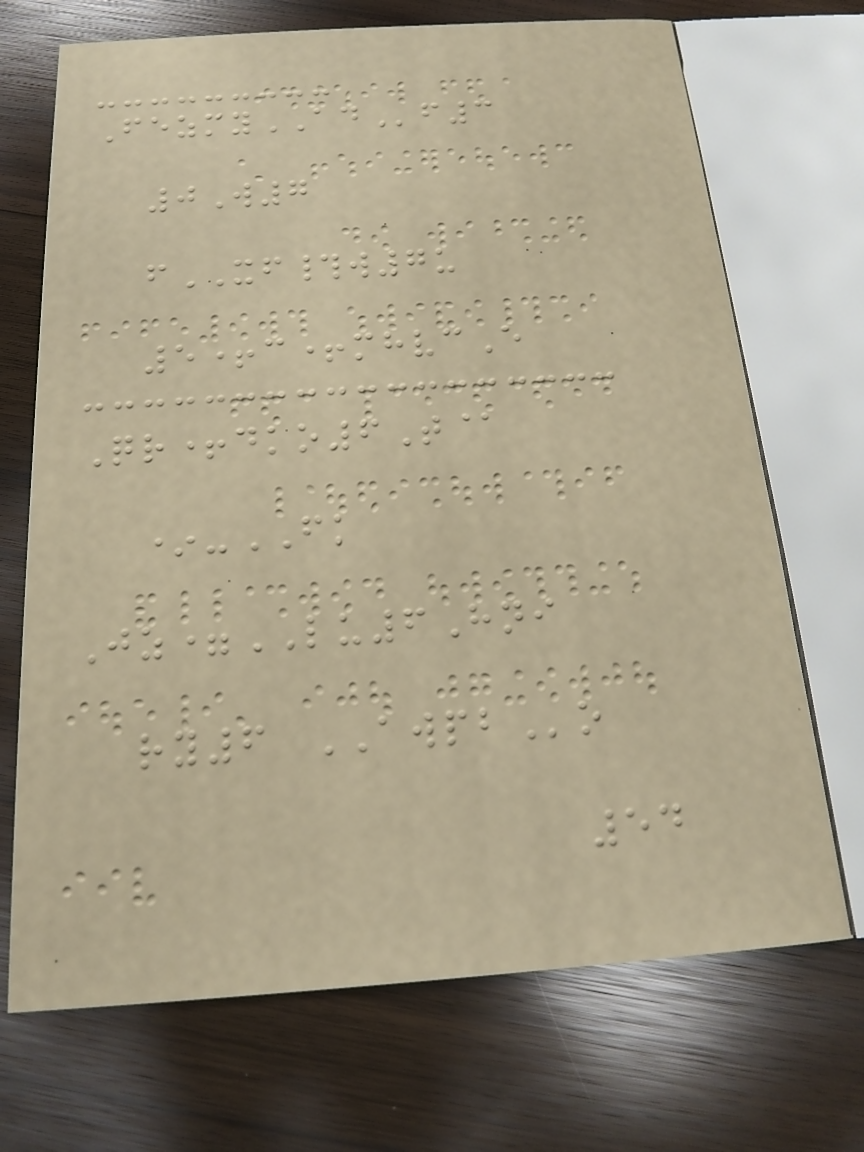FezmyADf3
0W7
fXF#w7u
5+c+mhvcE
Qr+dko6T@
*-FK
Jz=LU6Hni
ry6 AWPBo
54
